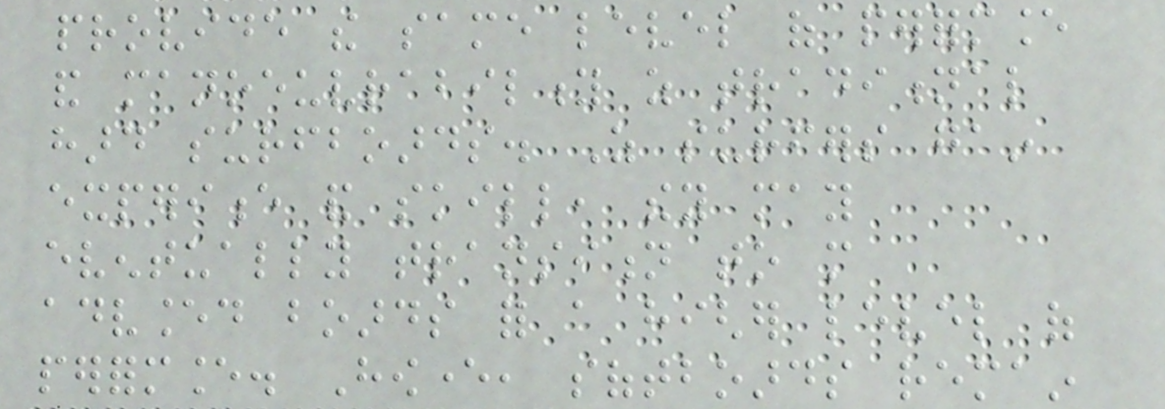provide the same level of performance
and manoeuvrability as traditional
hard surfboards. As surfers gain
experience and skill, they may
eventually transition to more
advanced boards for a higher level of
performance. However, softboards remain
